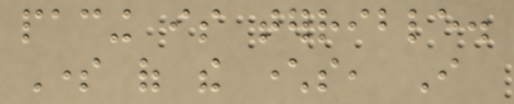pacing is terrible.
Some of the characters, I
